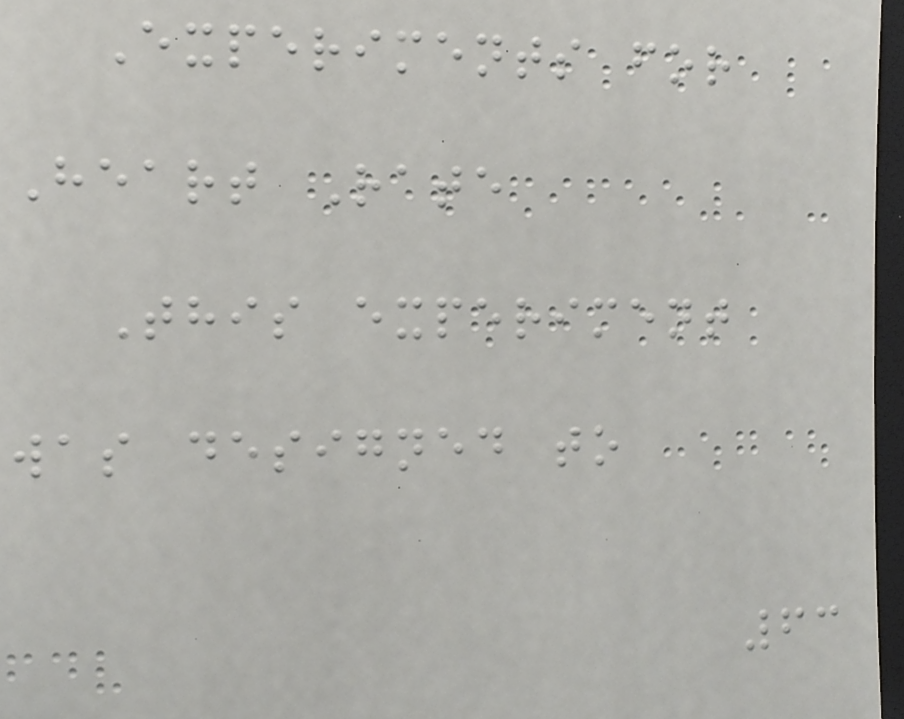Experiments for
Heart Rate
This experiment
was designed to
63
